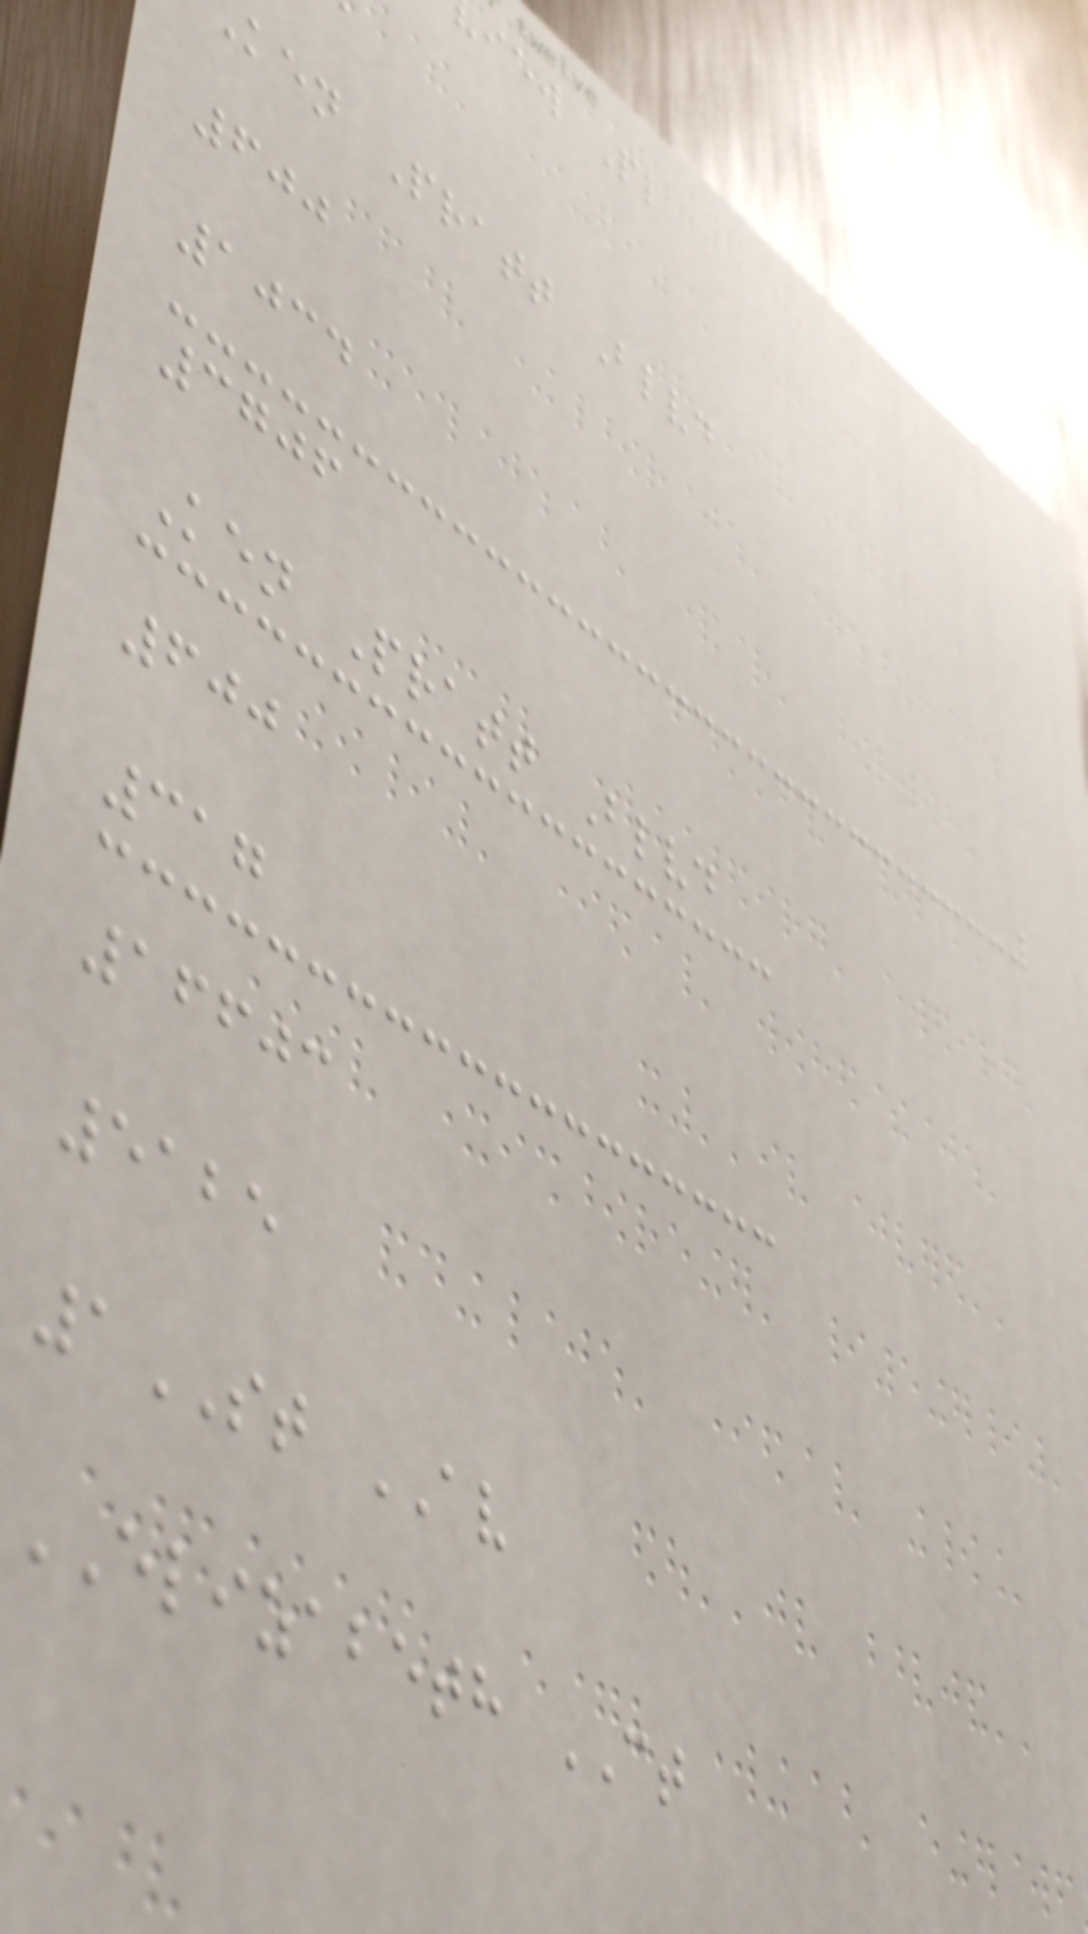iew Pl
ken Pratt Blvd
600
1034
3706
Ken Pratt Blvd
600
317
16603
5125
1ST AV
ELIZABETH CT
